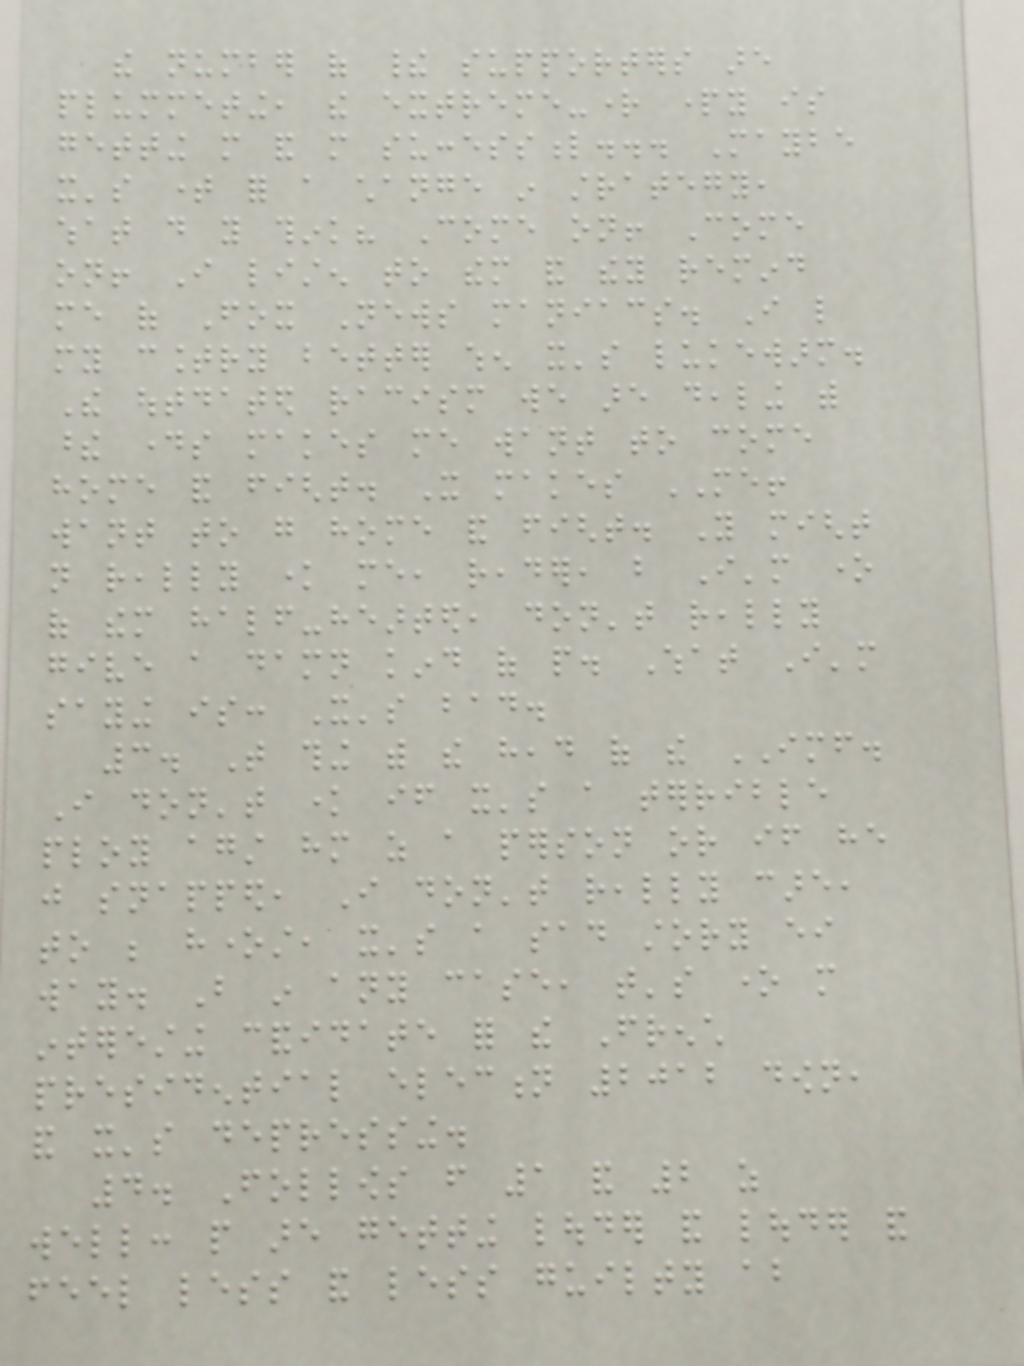the number of their supporters are
plummeting, the extreme-right party is
getting more and more successful... Maybe
it's time for a change in strategy,
what do you think? Come on! Come
on! I listen to them and they remind
me of Fox News maniacs. I like
my country better when it's lukewarm.
The outdated racism we are dealing with
these days makes me want to come
home and fight. It makes ME!
want to go home and fight. You might
not really know me, reader, but I'm one
of them half-hearted, don't really
give a damn kind of people. What I'm
saying is: It's bad.
3. That thing with the head of the IMF.
I don't know if it's a terrible
ploy against him as a person or if he
just snapped, I don't really care,
to be honest, it's a sad story either
way. But in any case, that's one more
interesting candidate for the French
presidential election 2012 down,
and it's depressing.
4. Follows from 1 and 2 as
well: people are getting louder and louder and
feel less and less guilty about
